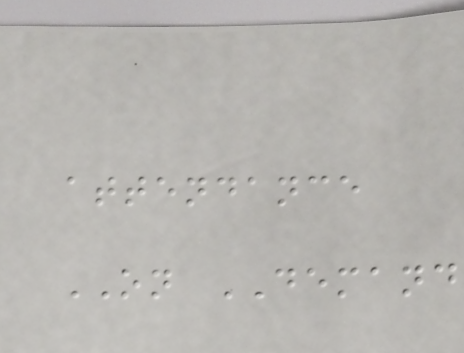attendance
ON DEMAND
